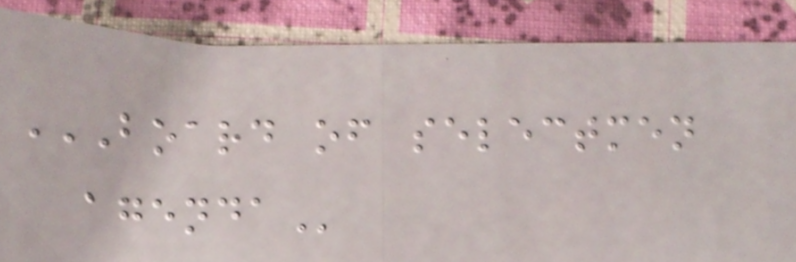BOARD OF SELECTMEN
AGENDA
